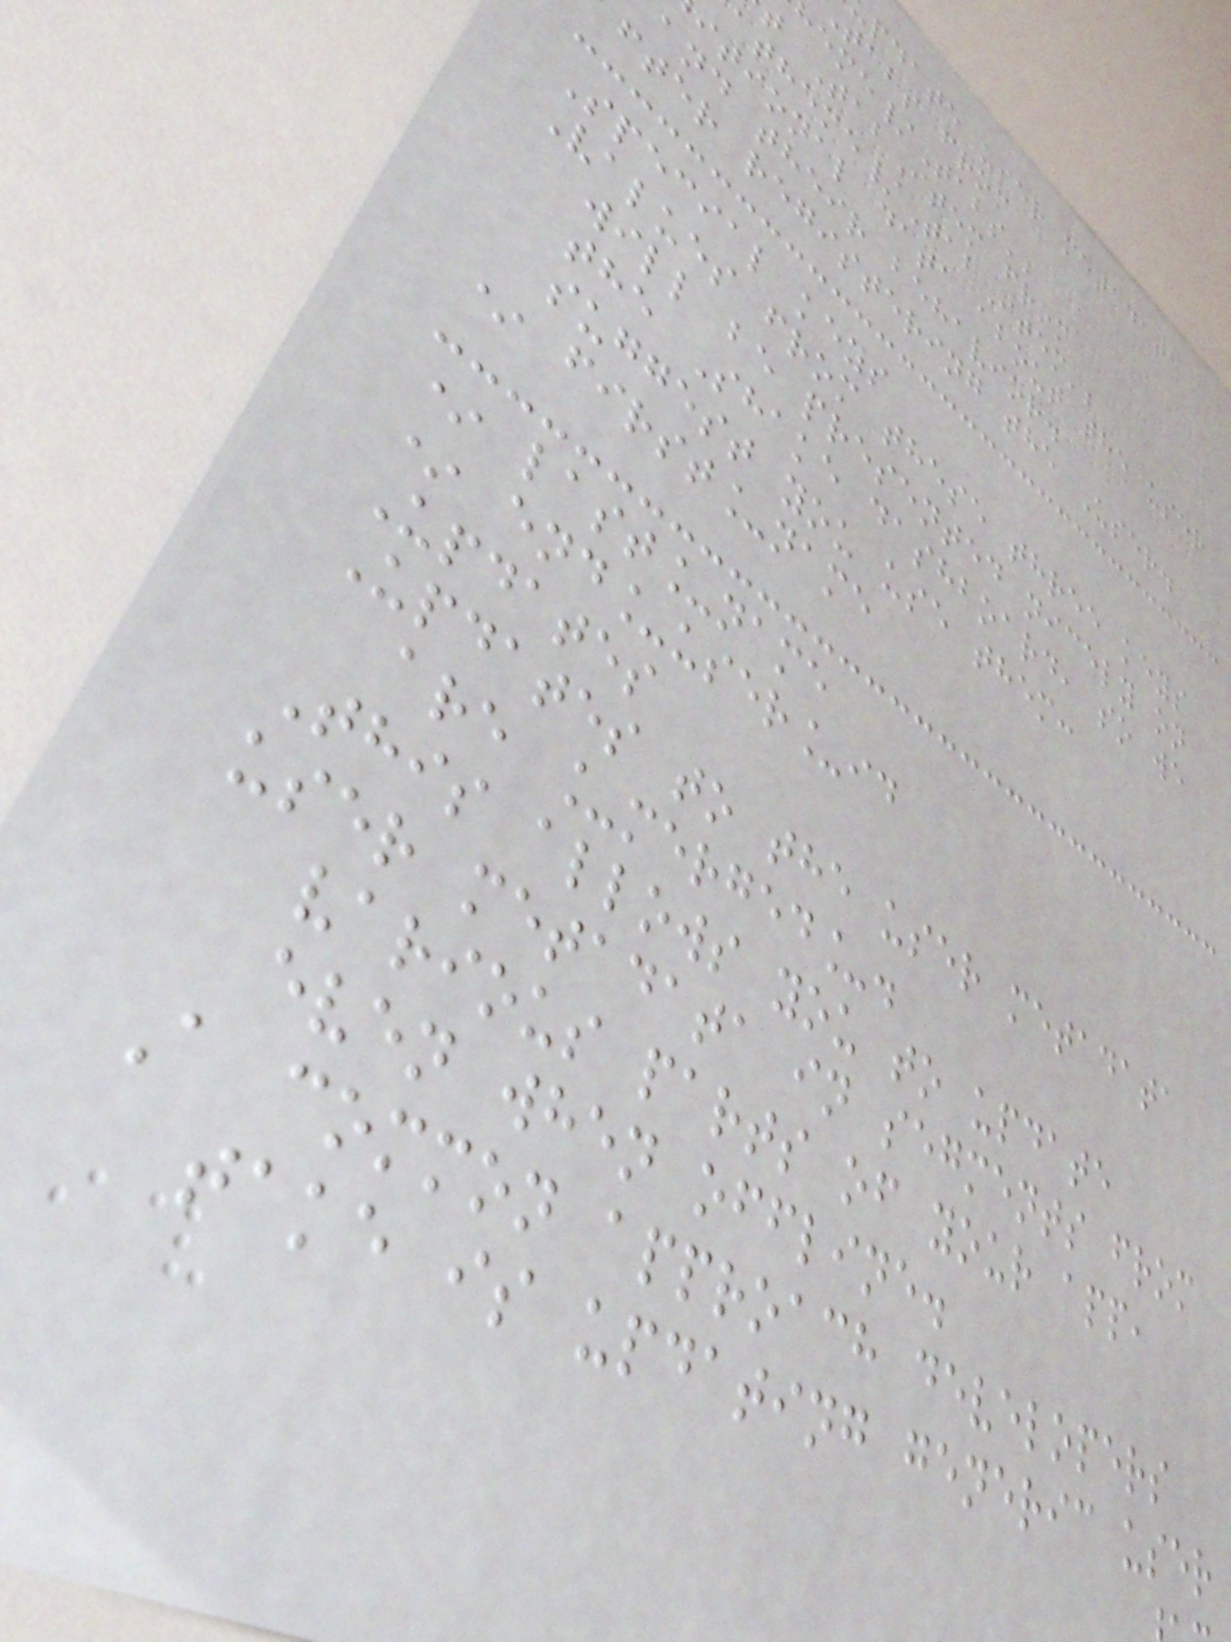pdate user metadata
tabs from
eme/Tabs';
t TabItem from
theme/TabItem';
itional data about the user
and their behavior.
fter registering the User.
Special keys
Values from these three keys
will be presented nicely on
the Shake dashboard, so we
suggest you use them:
* first_name
* last_name
* end_user_id
Updates
Updates to the user metadata
are _merged_.
This allows you to update
user metadata in segments from
various parts of your app,
even when offline.
A common approach developers
take is updating generic user
